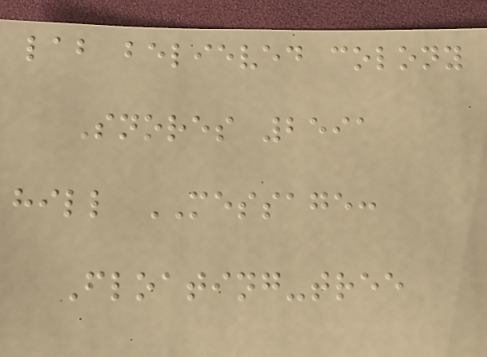lab believed colony
Snores 2591
hill MESSAGE:
Floating-tree
